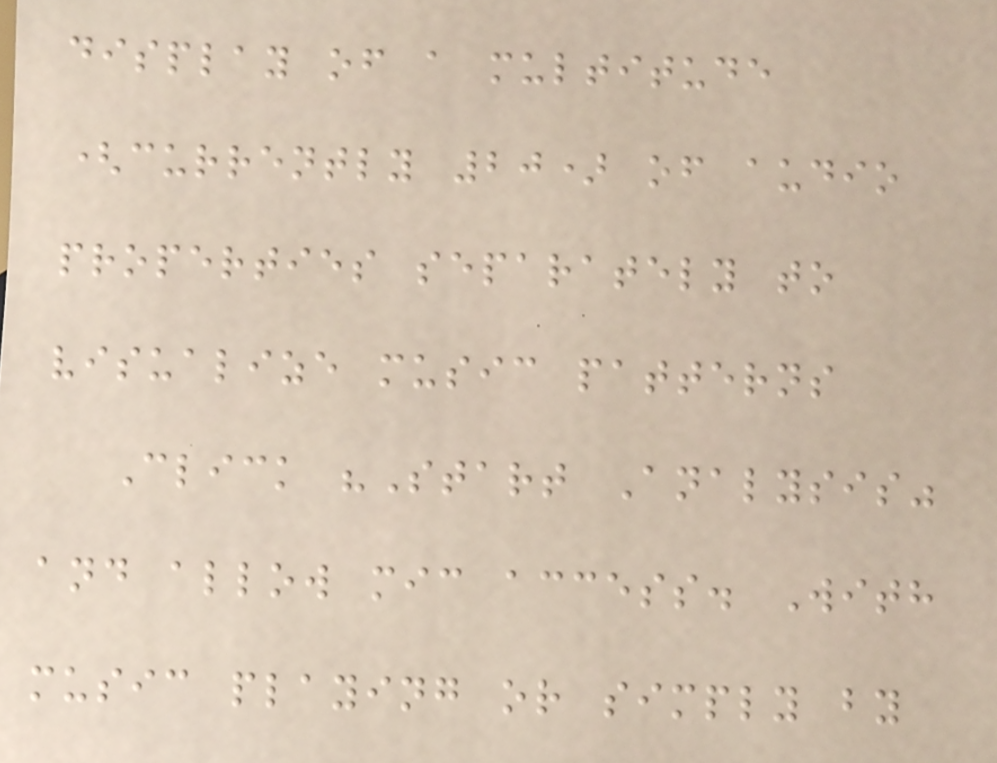display of a multitude
(currently 20) of audio
properties separately to
visualize music patterns
Click "Start Analysis"
and allow mic access. With
music playing or simply by
